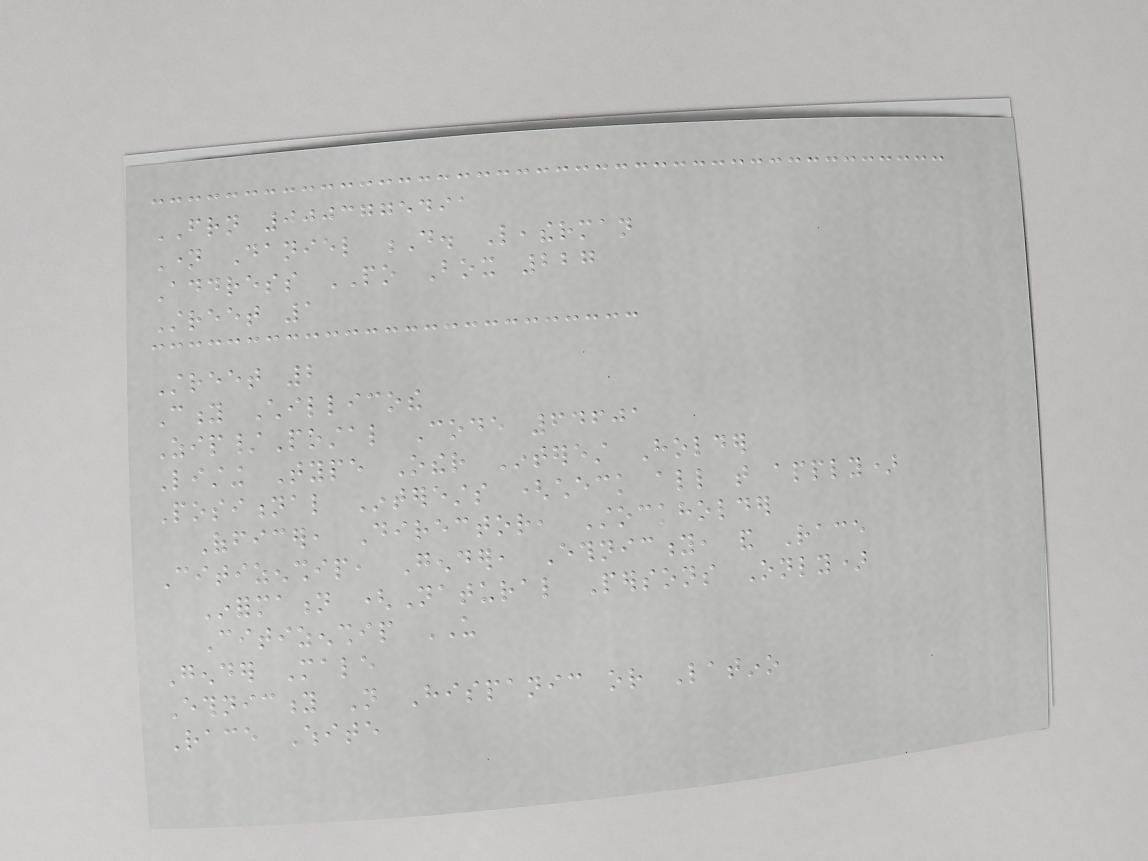FRN 0003775491
Name Daniel D. Leatherman
Address PO Box 227
Street 1
Street 2
City Chillicothe
Zip/Postal Code 64601
Listing Type Other Interest Holder
Positional Interests (check all that apply)
Officer, Director, Stockholder
Citizenship, Gender, Ethnicity, and Race
Information (Natural Persons Only)
Citizenship US
Gender Male
Ethnicity Not Hispanic or Latino
Race White
